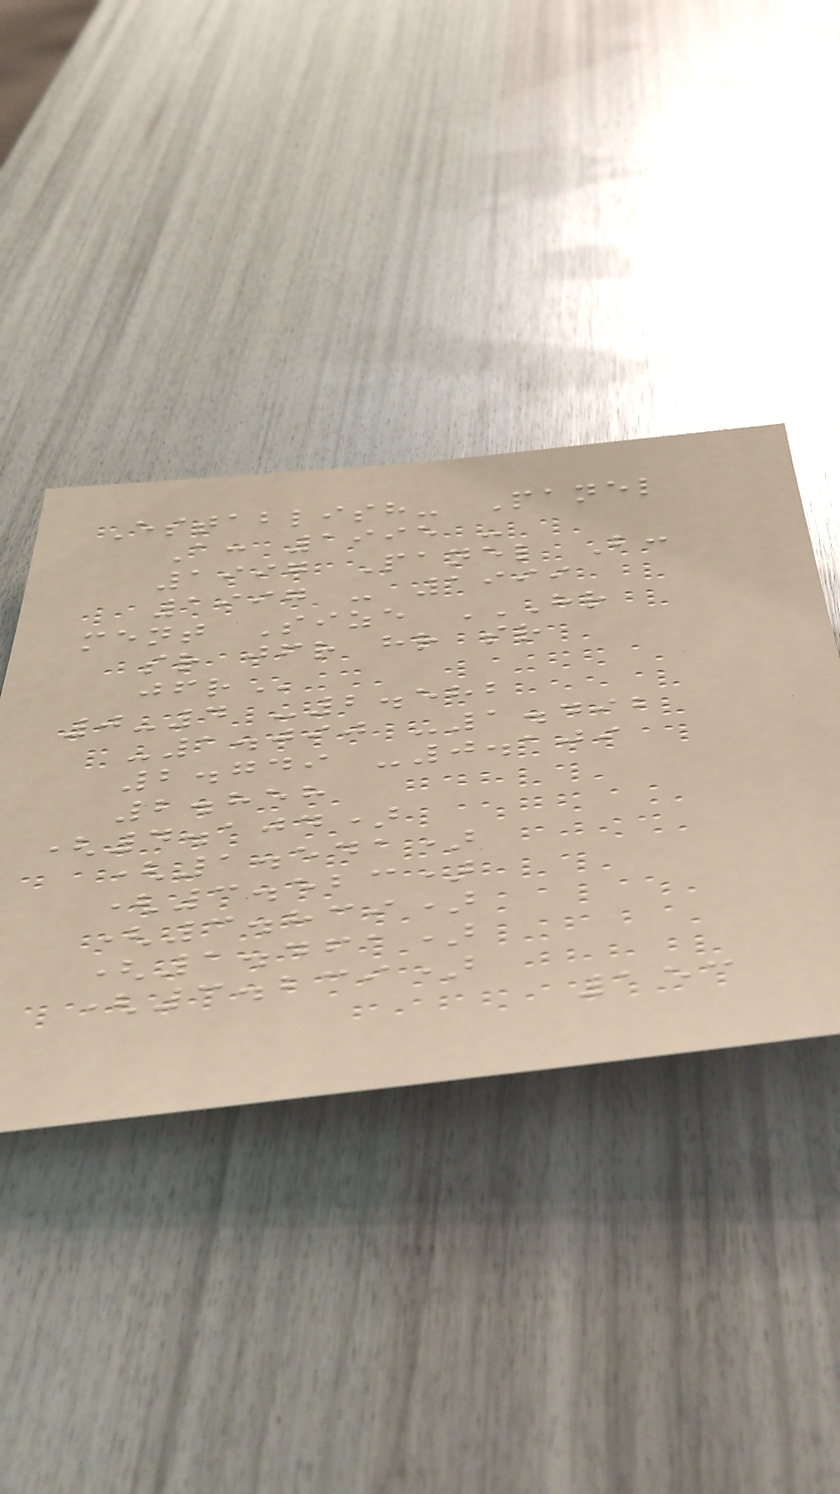Establish- Panel
A: 1995 -
1997 Panel B:
1997 - 1999
ment Size HR
SR JFR HR SR
JFR
0-4 -2.582
-1.090 -1.492
2.749 -0.109
2.858
(4.104)
(1.541)
(3.523)
(3.839)
(1.461)
(3.239)
153
